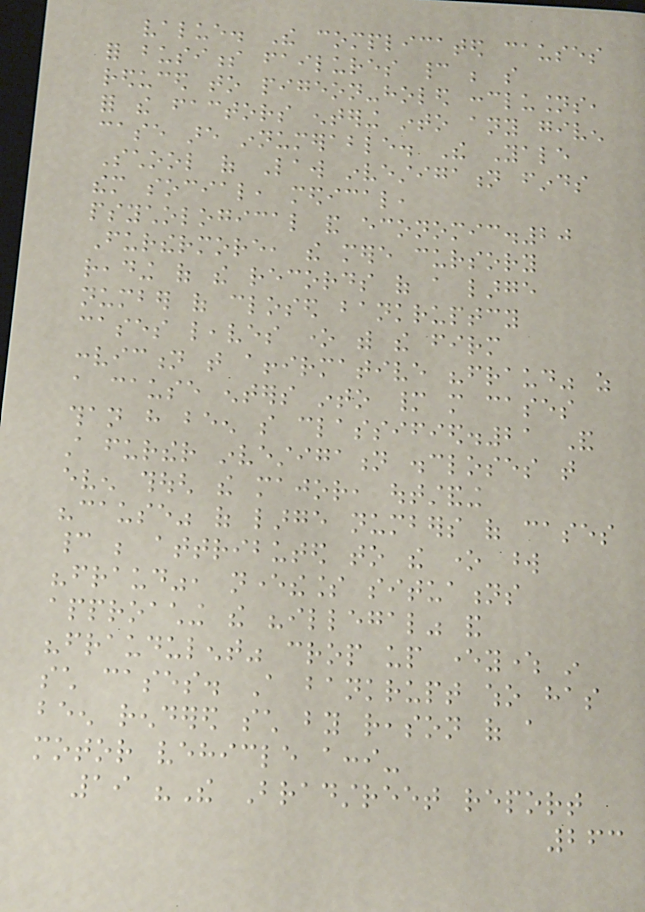value. The complicated causes
for business failures cannot be so
reduced to pigeon-holed conclusions,
for the factors entering into any given
case are innumerable. The Yale
School of Law investigation finds
them social, medical,
psychological and economic.20
Furthermore, the mere cursory
reading of the records of a large
number of closed bankruptcy
cases leaves one with the firm
conviction that affirmative "fraud" as
a cause enters into many more cases
than have been so classified.21 And
still further investigation discloses that
even though the major, outstanding
"cause" of large numbers of cases
cannot be attributed to the one word
"fraud", nevertheless situations
approaching the "illegal" and
"fraudulent" crop up everywhere in
such cases. A bankrupt who has
been rendered such by reason of a
motor vehicle acci-
19 "The Bradstreet report
263
